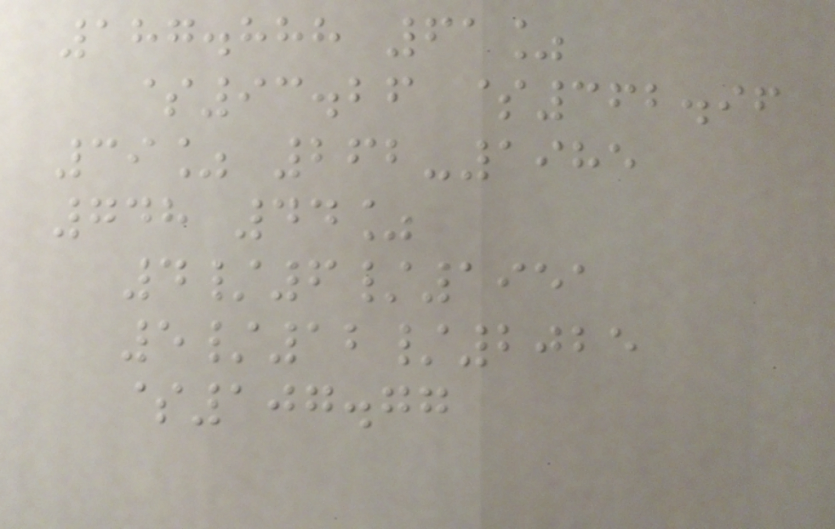187.888 61%
$93.26 $362.96
39% 262-1985
748 44%
4/6/1951
5/12/2025
$107.77
